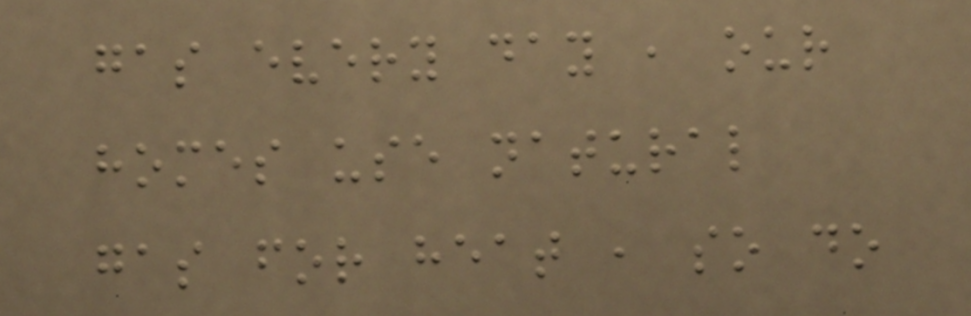gas every day , our
homes use natural
gas for heat , so do
